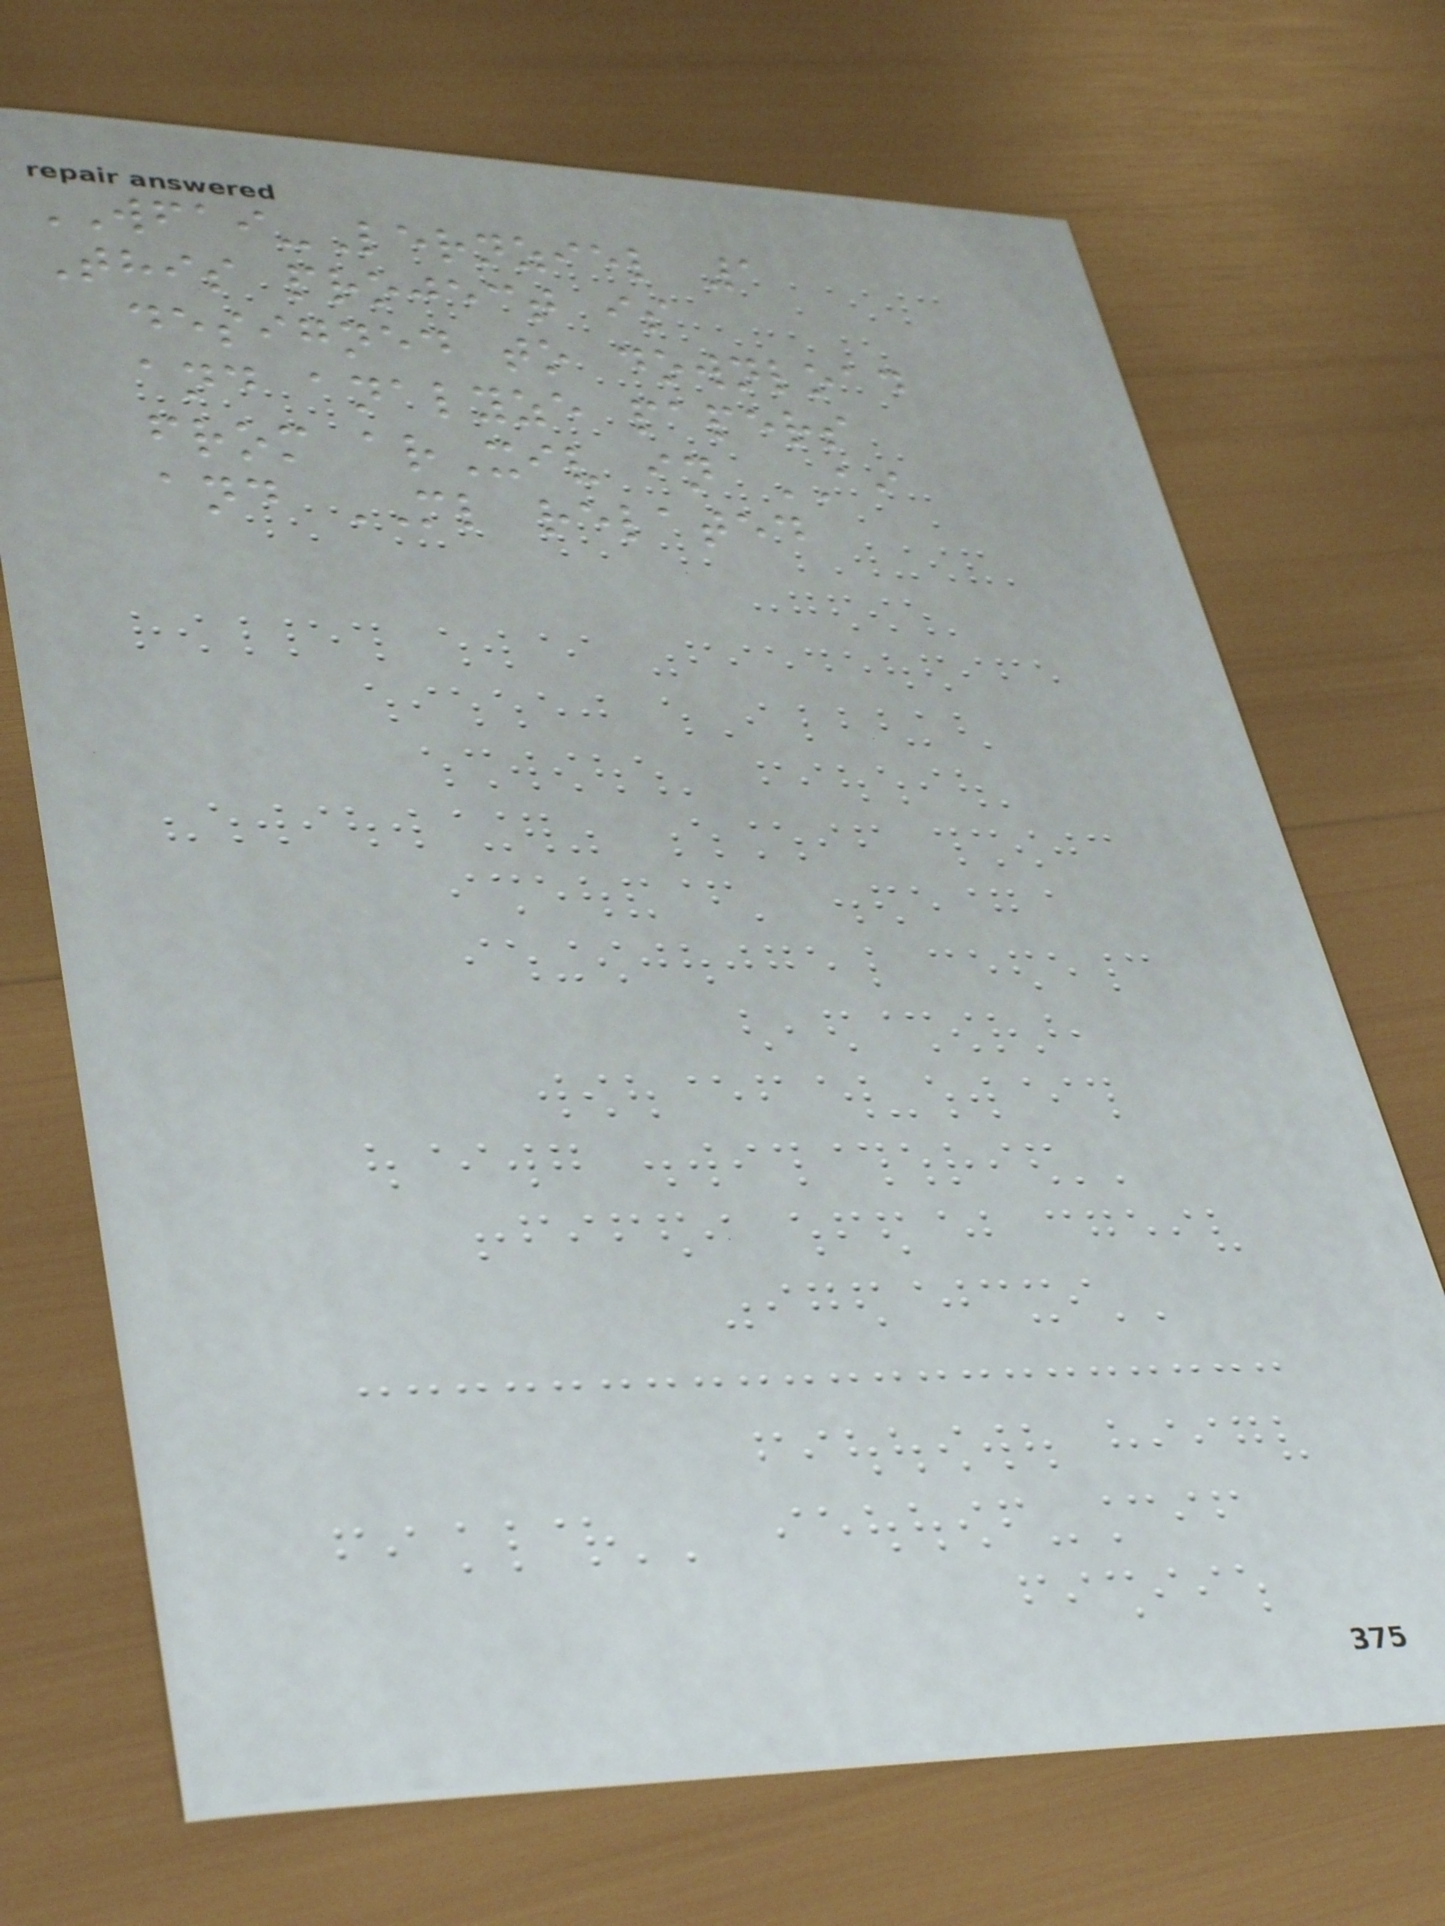WFAI-Lernziel 1
This project is
designed to download
and analyze papers
from arXiv in AI
and ML related
